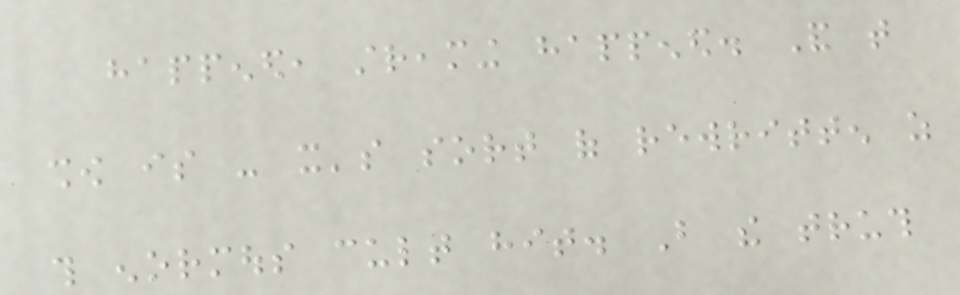happened, streaming happened. And that
show is - it's sort of rewritten as
this enormous cult hit. But the truth
